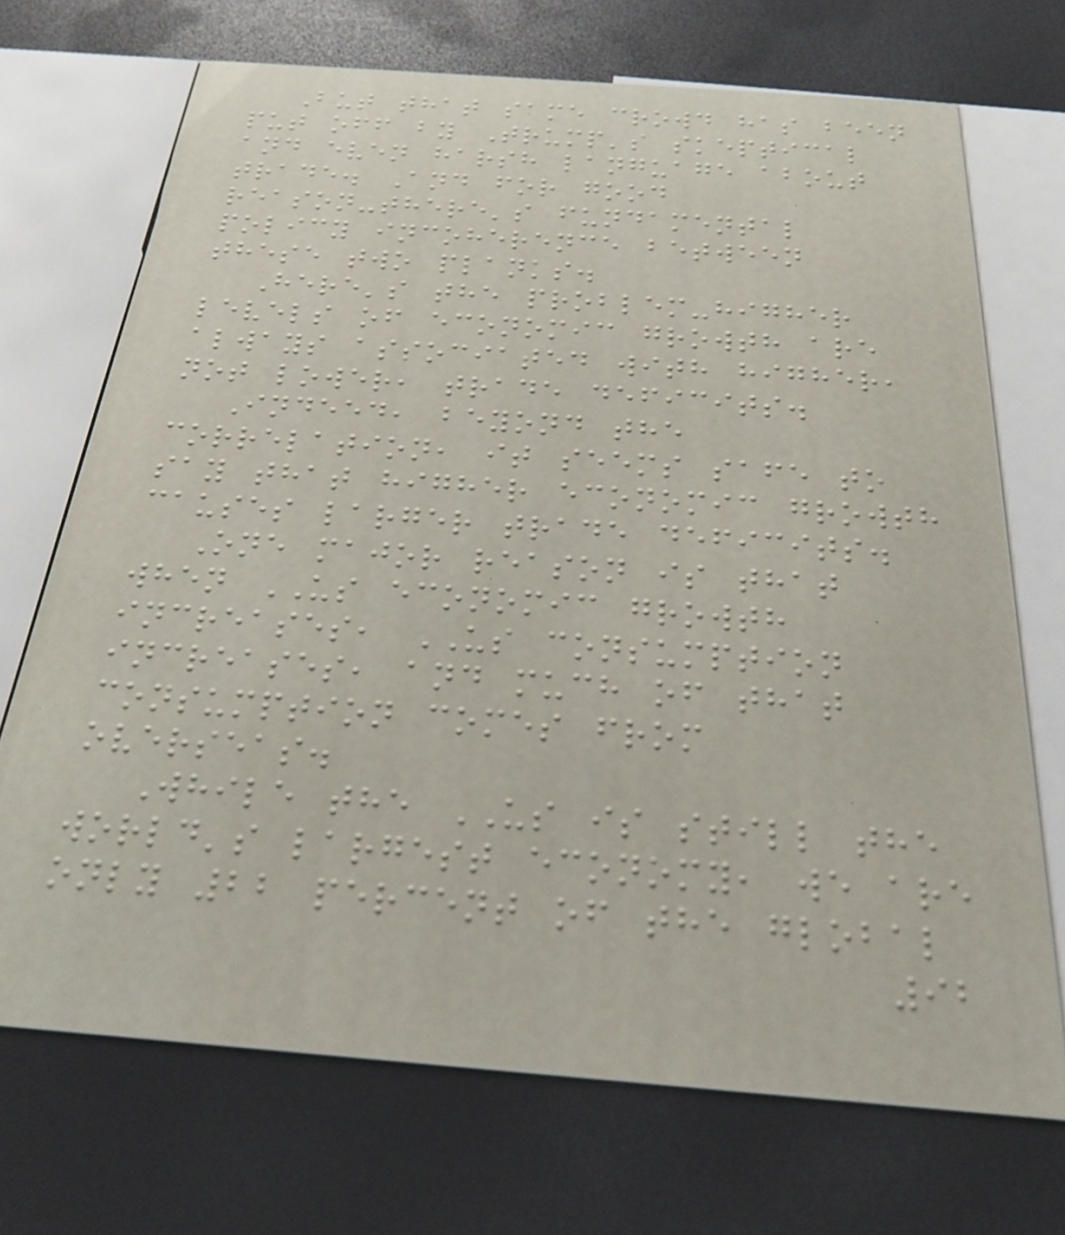But that same crowd has been
put off by Trump's skeptical
and even harsh language about
trade. And for good
reason-there's fundamental
policy incoherence between
these two planks.
Here's the problem-higher
levels of economic growth are
always associated with higher,
not lower, trade deficits.
Indeed, beyond the
correlation, it seems safe to
say that higher economic growth
causes larger trade deficits.
One major reason is that
when US economic growth
increases, US consumption
increases, and much of that
consumption comes from
overseas.
While the US is still the
world's largest economy, we are
only 22 percent of the global
92
